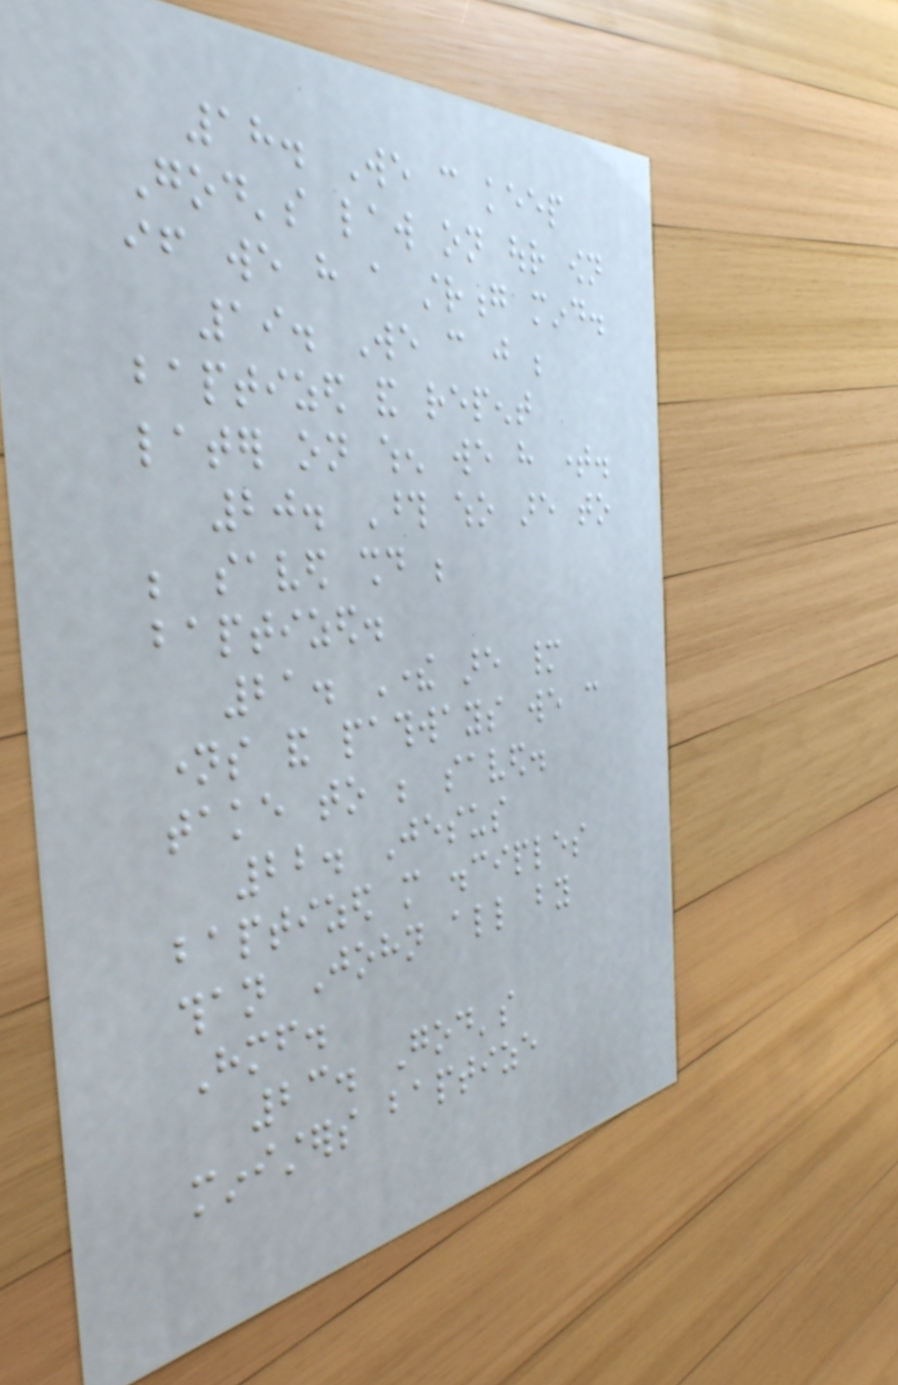18. We can keep
God's law on our own
if we have a strong mind.
19. We can just be
baptized and repent
later on when we have time.
20. Those who are to
be saved should be
baptized.
21. There are many
names and pathways we can
take to be saved.
22. Jesus
baptized more disciples
than John all by
Himself.
23. God's
ministers baptize
